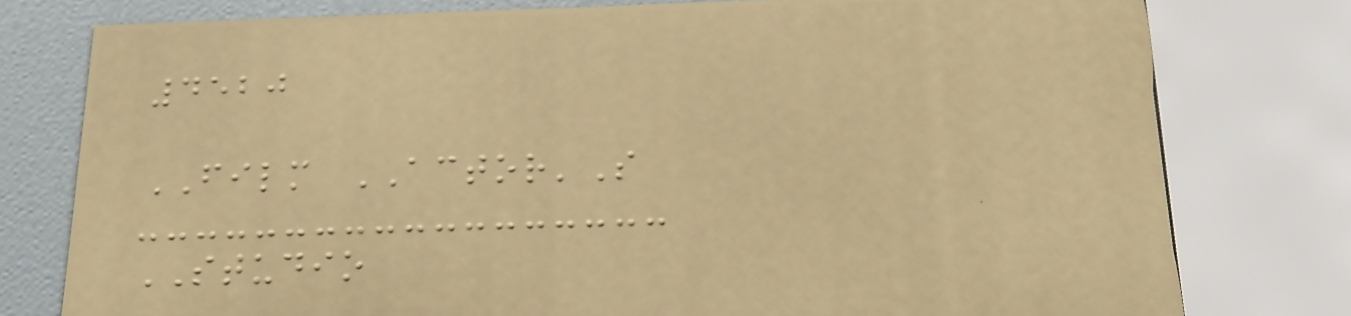4520
FILM ACTOR'S
STUDIO
